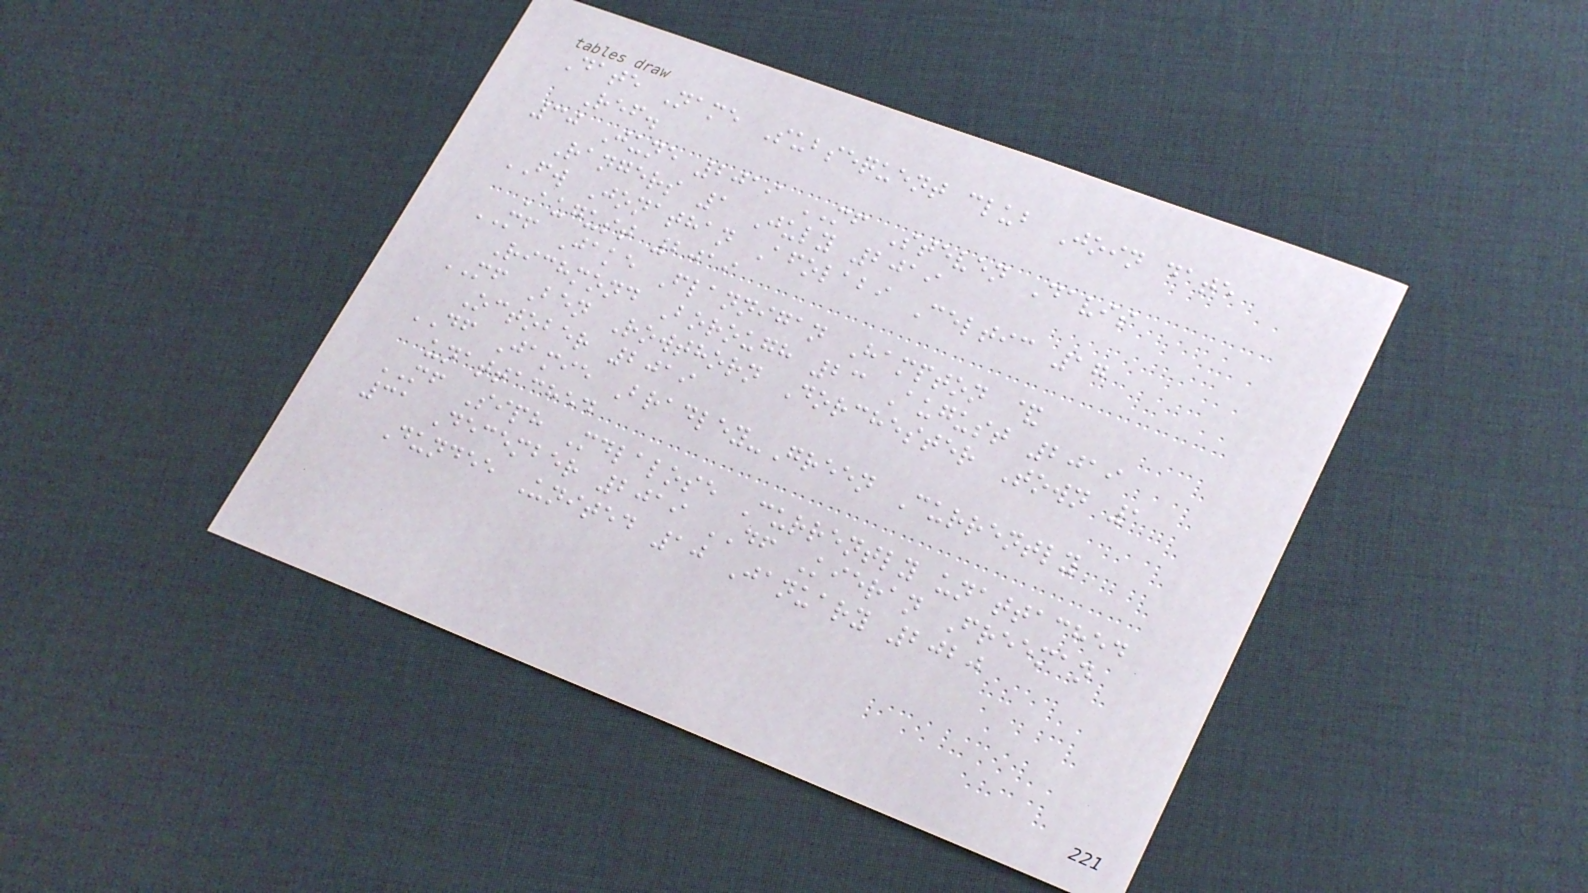Date Name Subsequent club Join date
Ref.
30 June 2019 MF Steven Davis
Rangers 1 July 2019
FW Jonathan Afolabi Celtic 17
August 2019
MF Jake Flannigan Hampton &
Richmond Borough 23 August 2019
MF Ben Rowthorn Dorchester Town 1
October 2019
DF Jamie Bradley-Green Currently
unattached
MF Siph Mdlalose Currently unattached
31 December 2019 DF Kieran Freeman
Dundee United 10 January 2020
